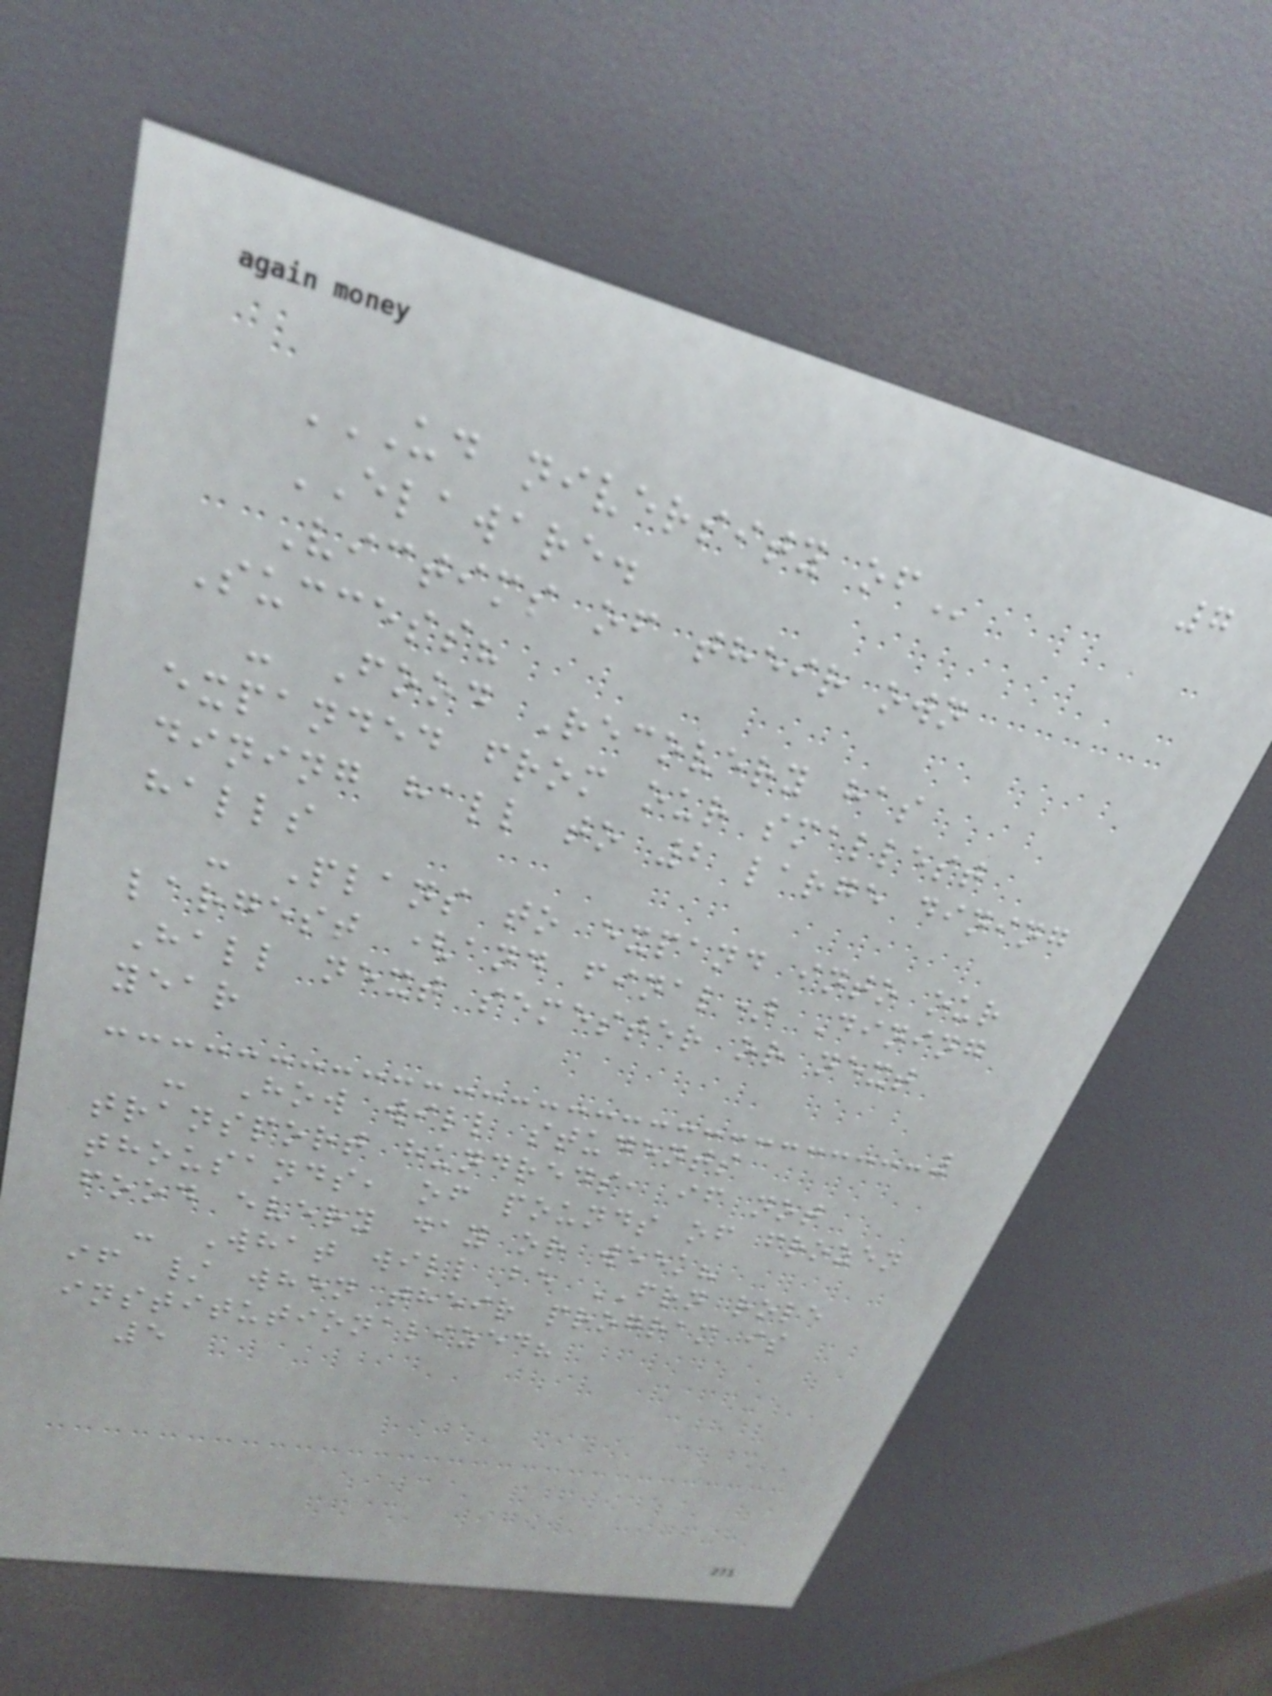7
UD NIVERSITY OF
ELAWARE.
Victims of their own
Success?
- Food Recovery has
expanded from our smallest
dining hall to 2 large dining
halls
- Plans to expand into our
largest (and final) Dining
Hall next semester or next
year
- How will students
transport hundreds, if not
thousands, of pounds of frozen
food every day or week?
- What will be FRN role
if / when their program is
institutionalized?
5
